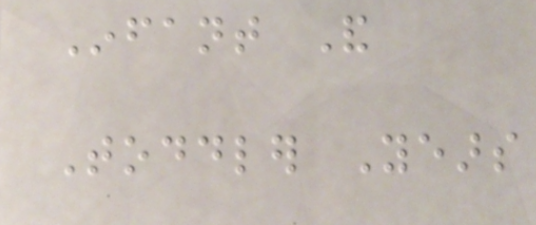Infant And
Toddler Years
